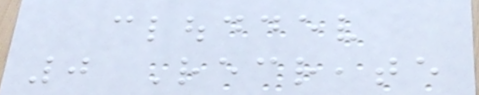clouddev
0 Recreate
